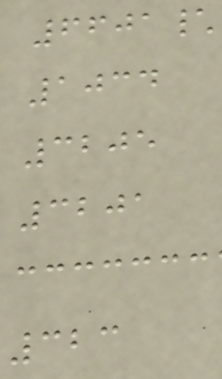6601\
1034
3205
3201
323
